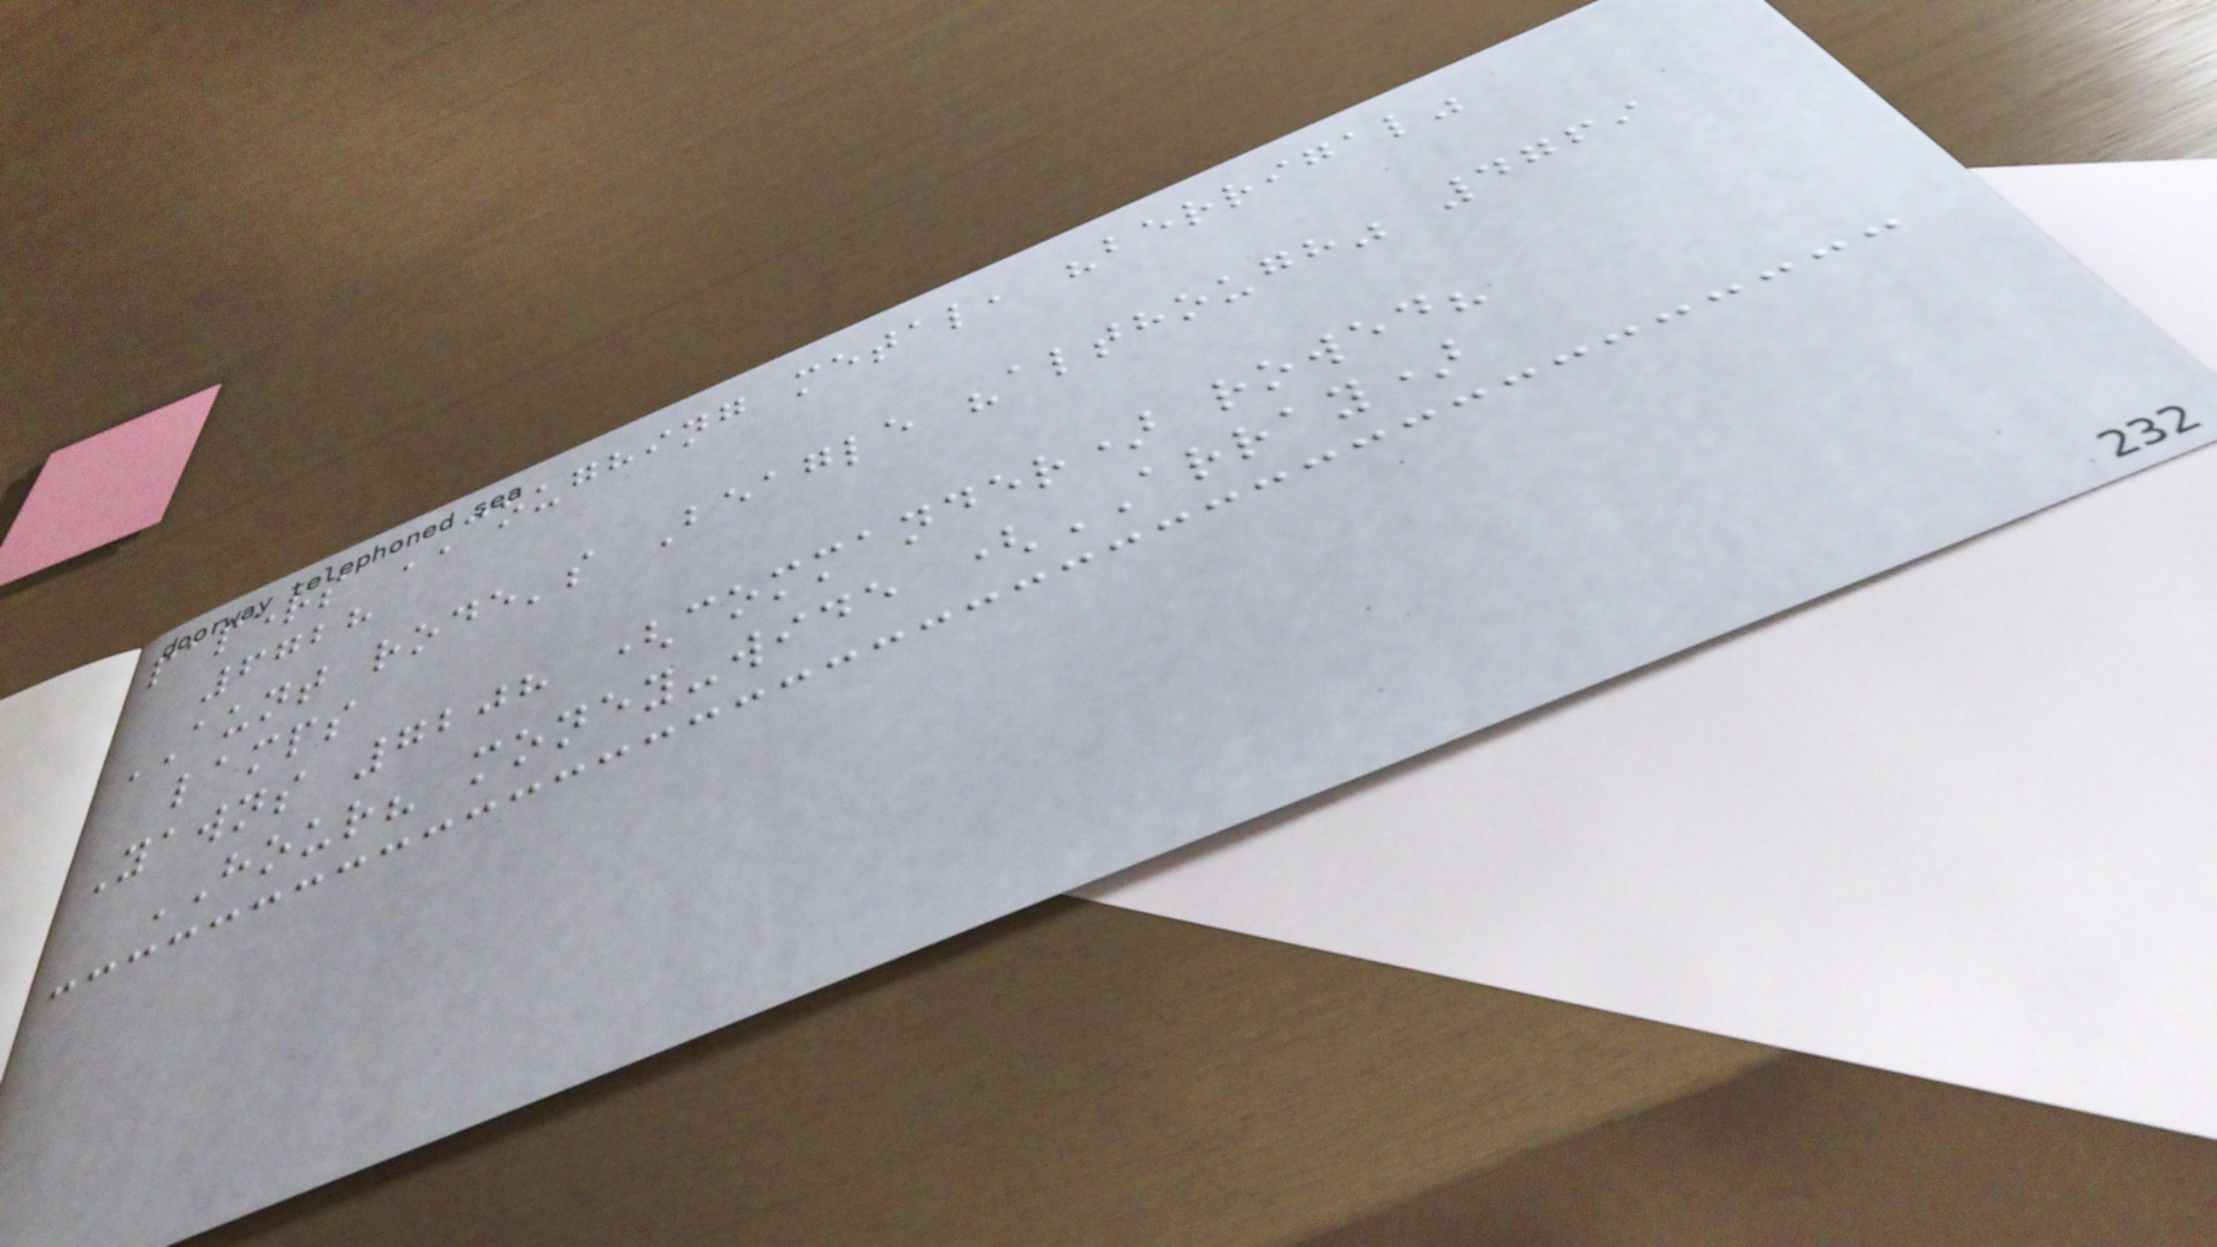papers COUGHING metal, "berrigal"
6728
AUNT rode's Beagle "although" 4769
lamps
Yawns 7208 (commander) rowed?
HOUR? money-wide (ARRAY)
